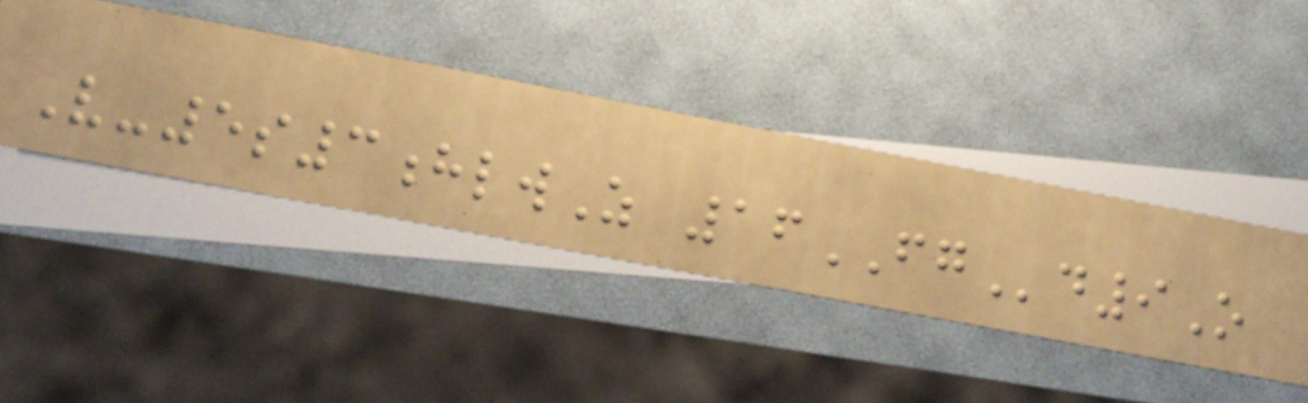V-5s3hlwZ 16FGd9O
